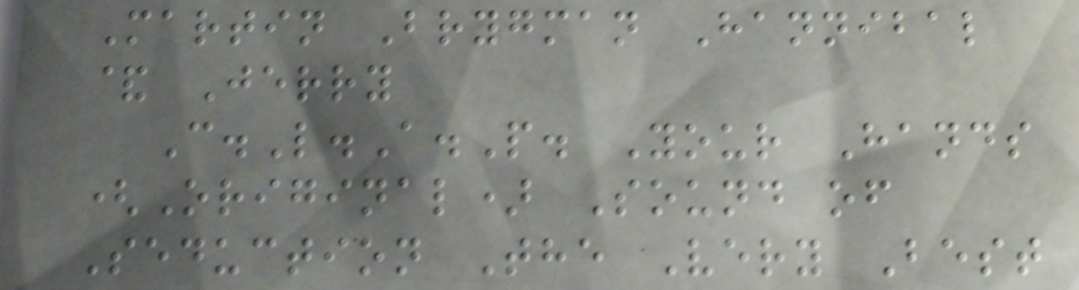Martin Brygman Hannibal
& Jerry
C.L.A.P. Your Hands
(Original) Sound of
Seduction The Very Best
